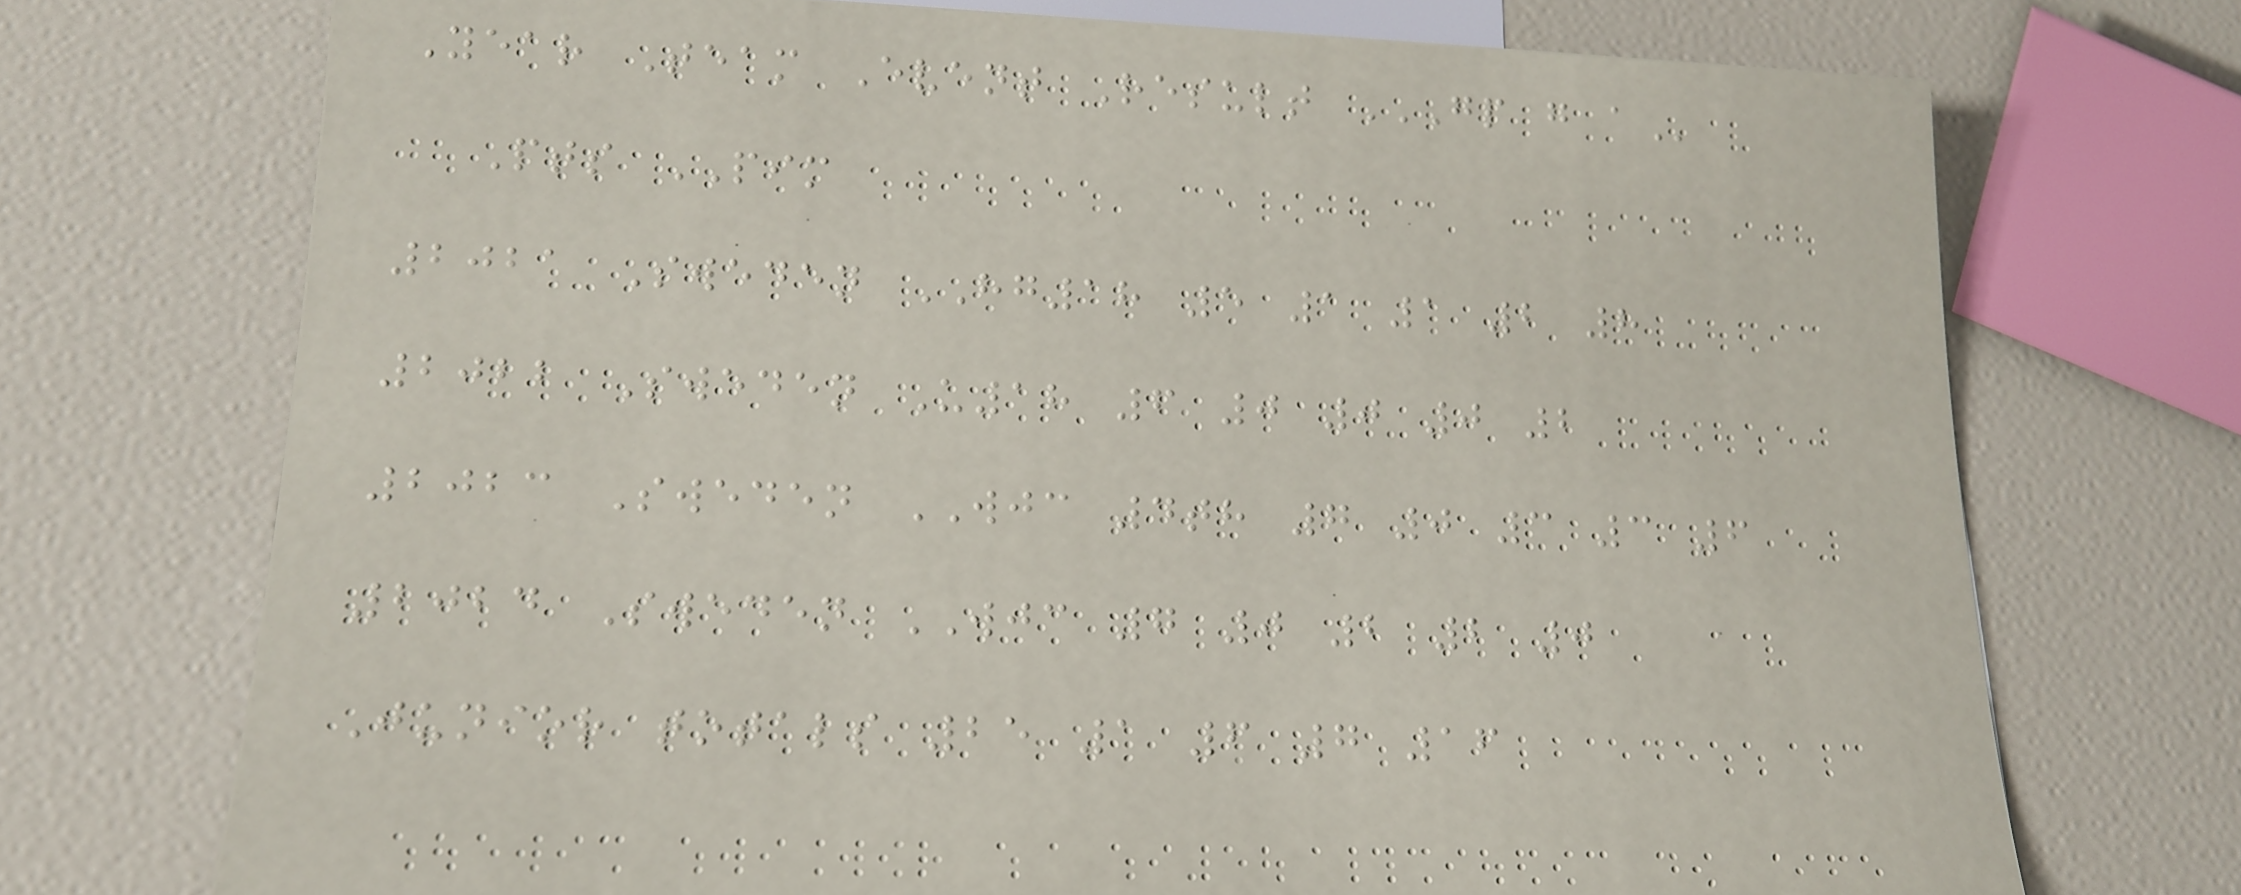Year Team Event Result GP G A
Pts PIM
2021 Sweden HG18 5 1 1 2 8
2022 Sweden U18 6 0 0 0 2
2023 Sweden WJC 4th 7 0 3 3 6
2024 Sweden WJC 7 0 2 2 0
Junior totals 25 1 6 7 16
